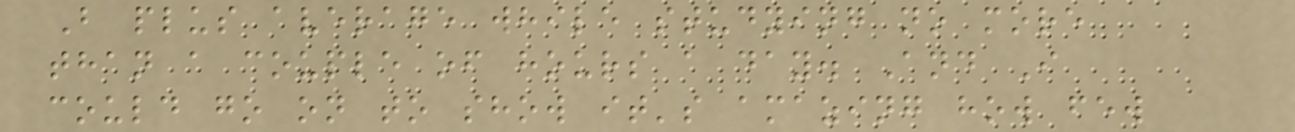B plus average while studying no more
than a couple of hours a day. And I
could go on to show it's amazing how few
